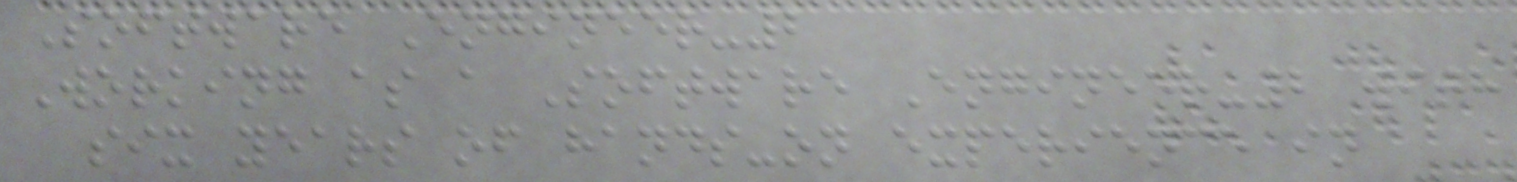Software Engineer-2
Working as a Software Engineer-2 with
six years of hands-on experience in
